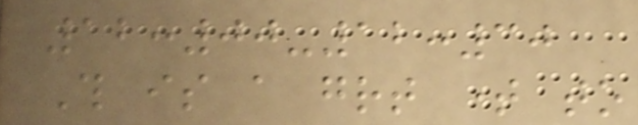12:00-12:30
This is a great time to
